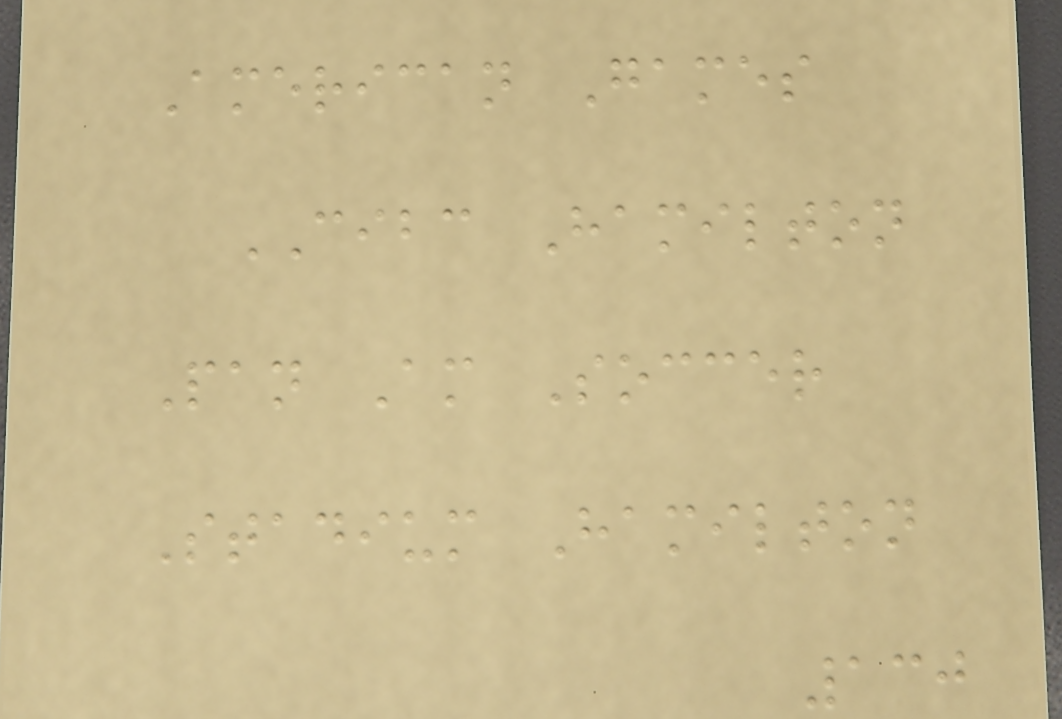American Games
CIBC Hamilton
Pan Am Soccer
Stadium Hamilton
130
